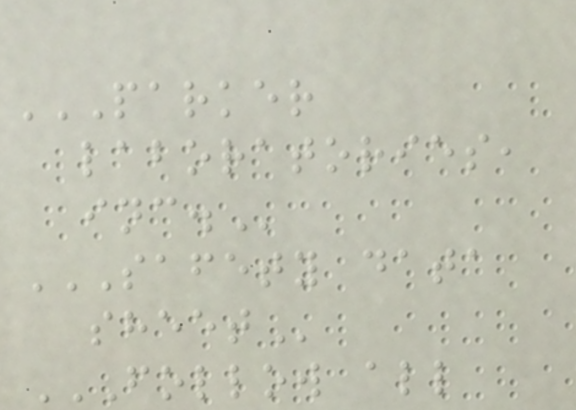PARKER
LABORATORIES,
INC.
SAFETY DATA
SHEET
FOLLOW ALL
